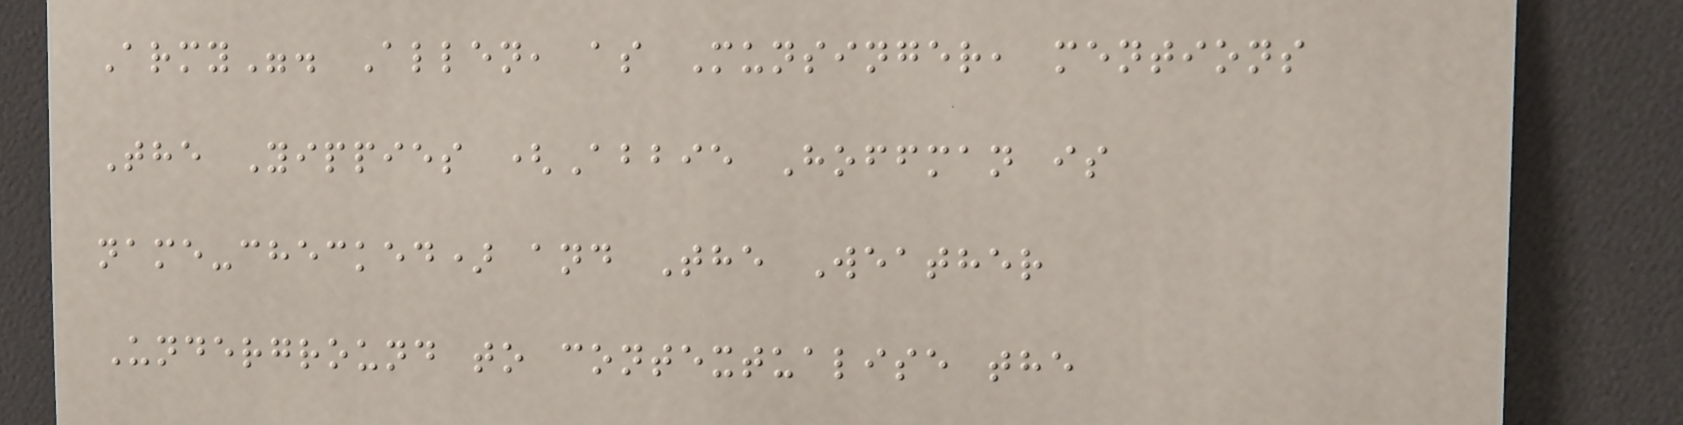Army". Allen, as Munsinger, mentions
The Yippies (Abbie Hoffman is
name-checked) and The Weather
Underground to contextualise the
